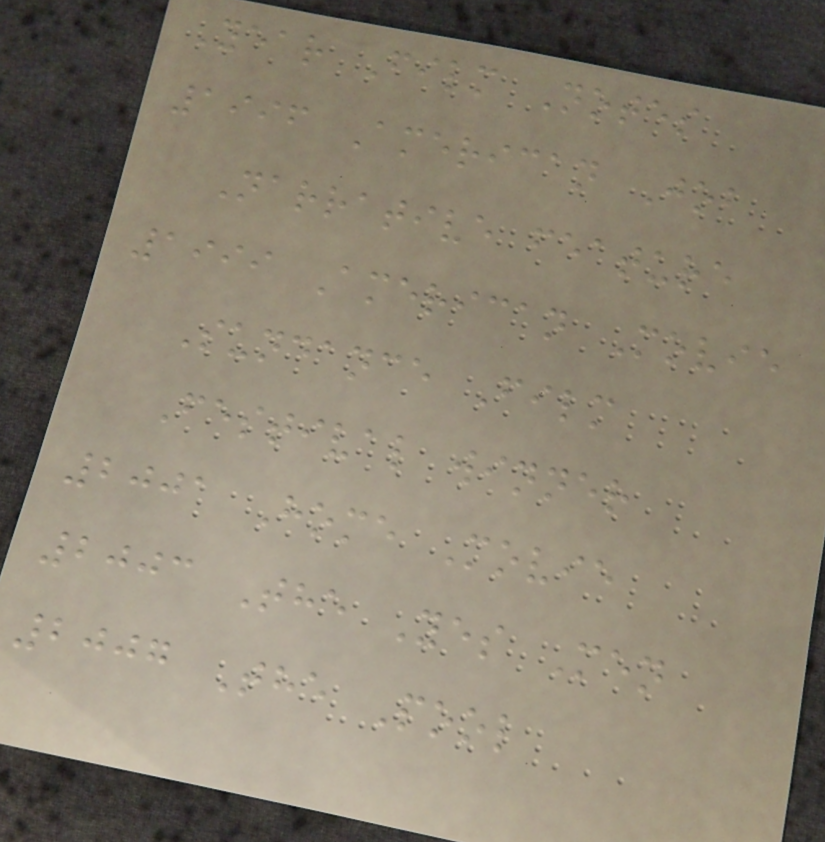Year Film Notes
1996 American Job
Narrative feature
1999 American Movie
Sundance Film
Festival winner
2001 Home Movie
2003 The Yes Men
2007 The Pool
